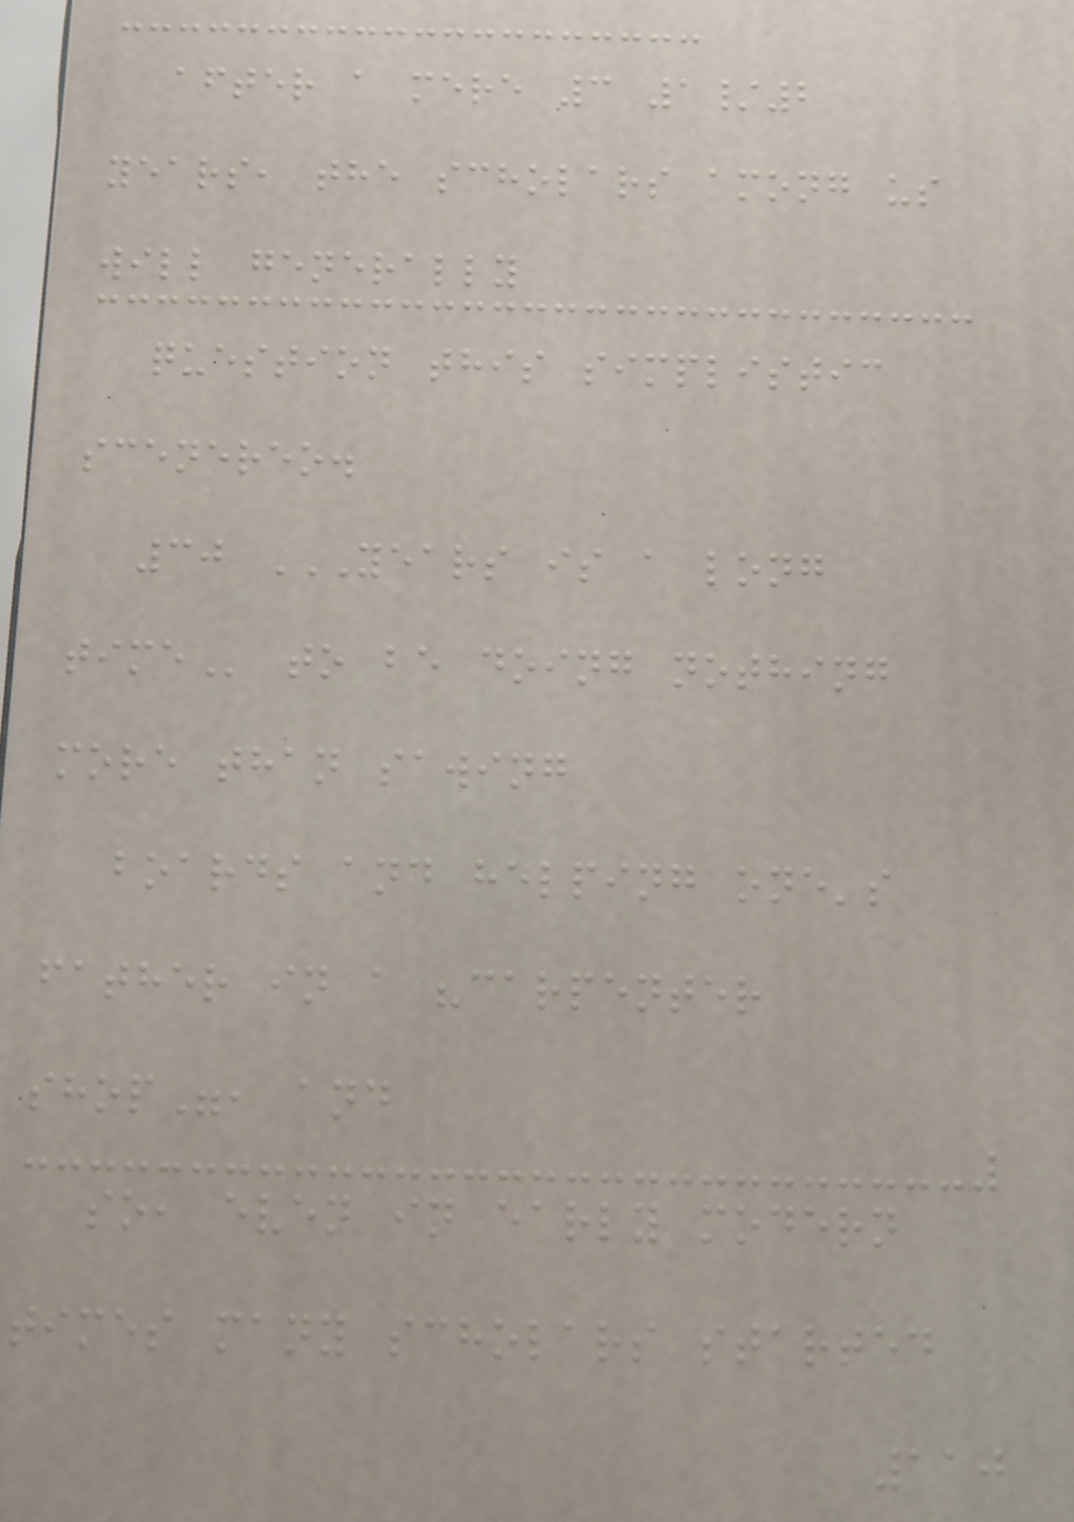after a mere 3 1/2
years, the scholars among us
will generally
question this simplistic
scenereo.
30 YEARS IS A LONG
TIME to be doing nothing
more than sawing
boards and helping one's
father in a "carpenter
shop", and
so, even in early modern
times many scholars started
110
